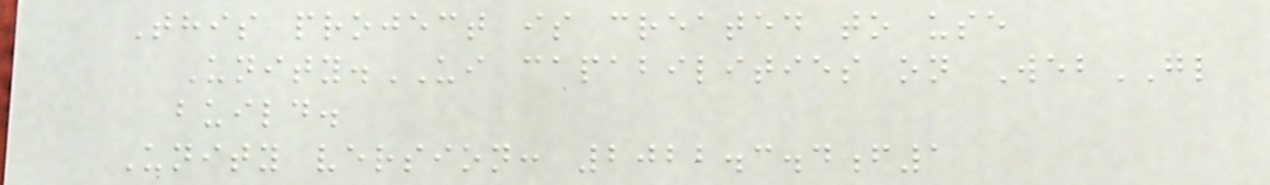This project is created to use
Unity.UI capabilities on WebGL
build.
Unity version: 2022.3.4f1
